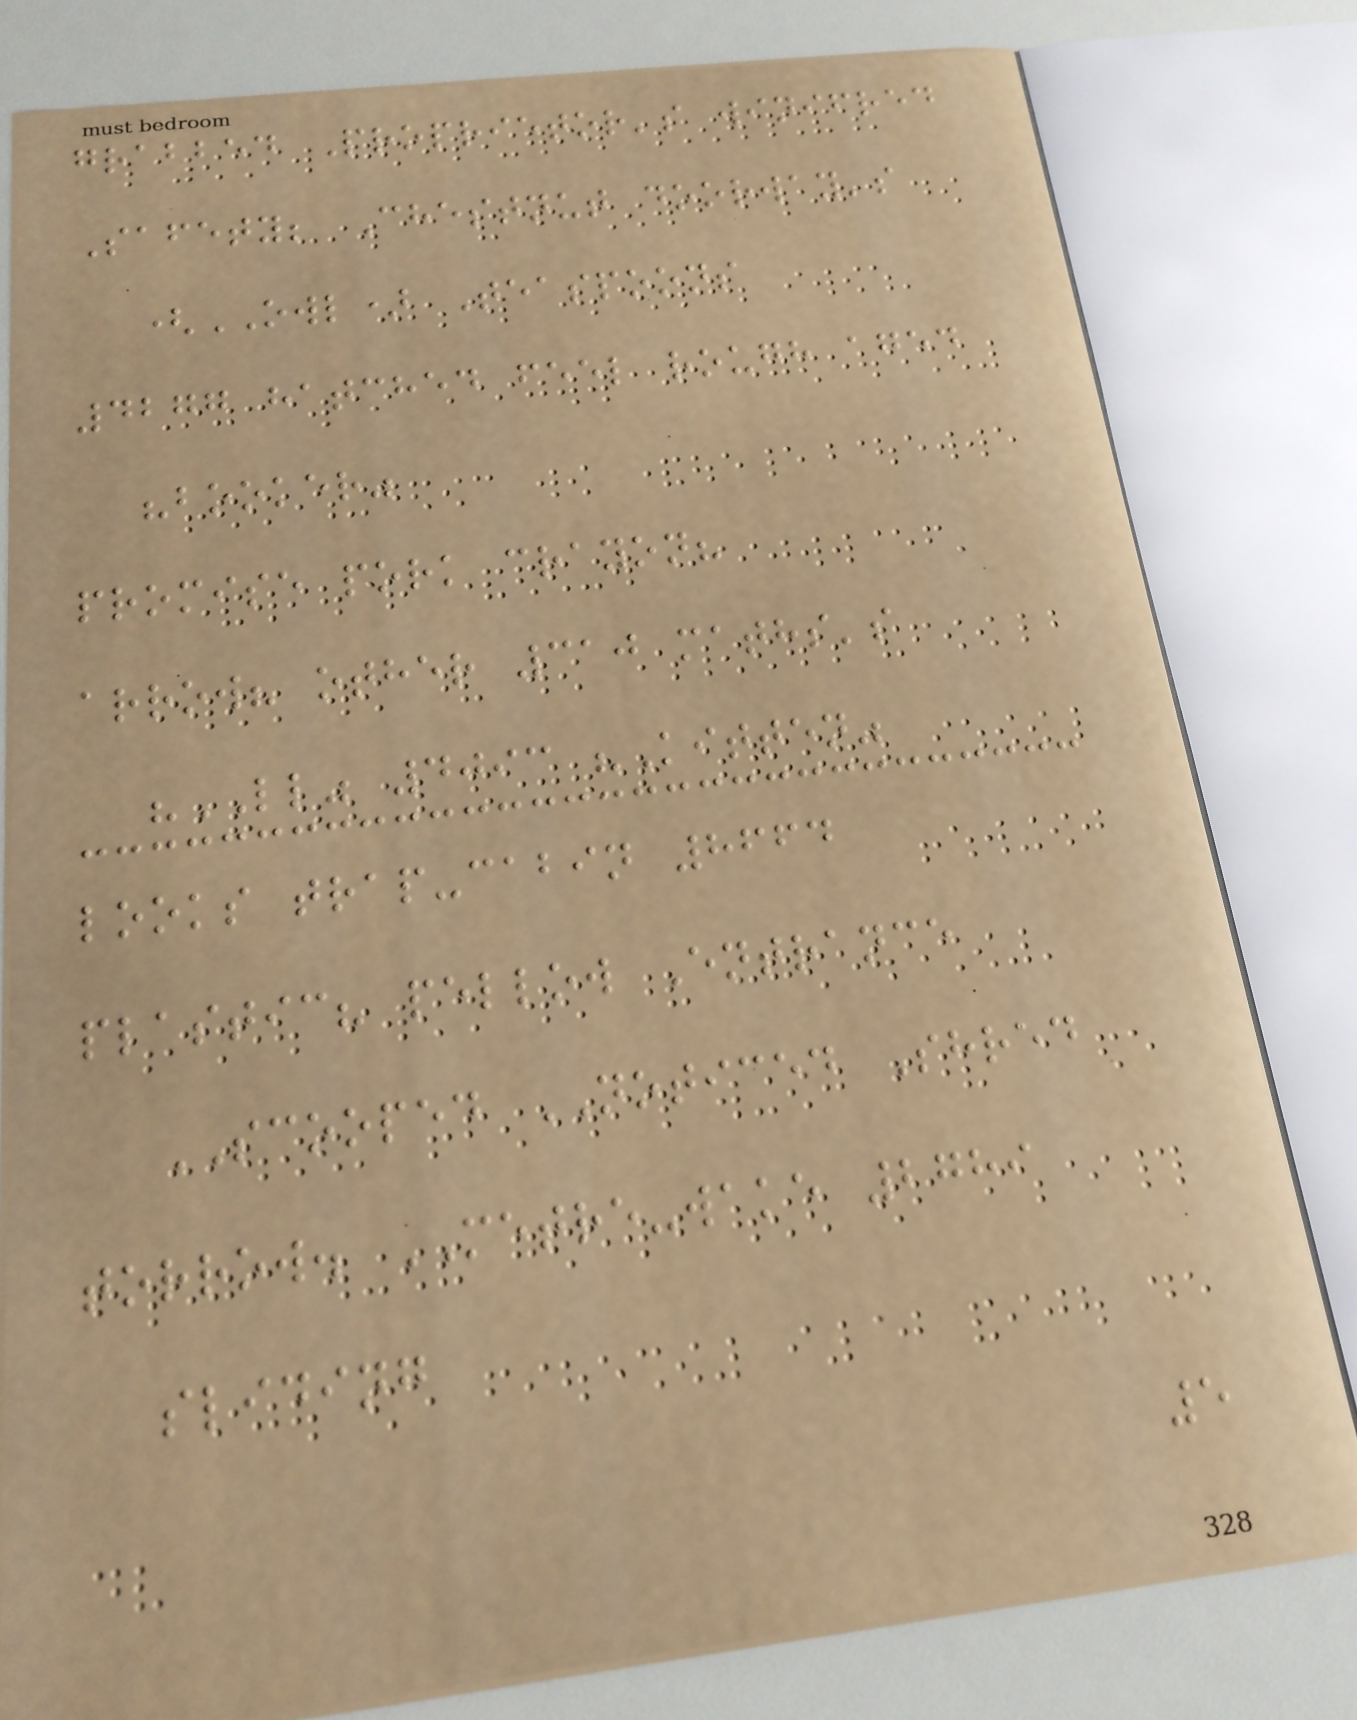grabbed Proprietor's winifred
Safety; Chestnut doorway's
(OWL) Teaspoons
4277 hatched feel rough aged
"booker"
promise pork crayon?
arrow? other 310 maths's
"LL" 4093 "Kitten"
looks trap-cabin 8664
plastic? pellow Entrance
SCOOPED NOTICED Shred
torrow. METRE-wake 2789
sliding
5
